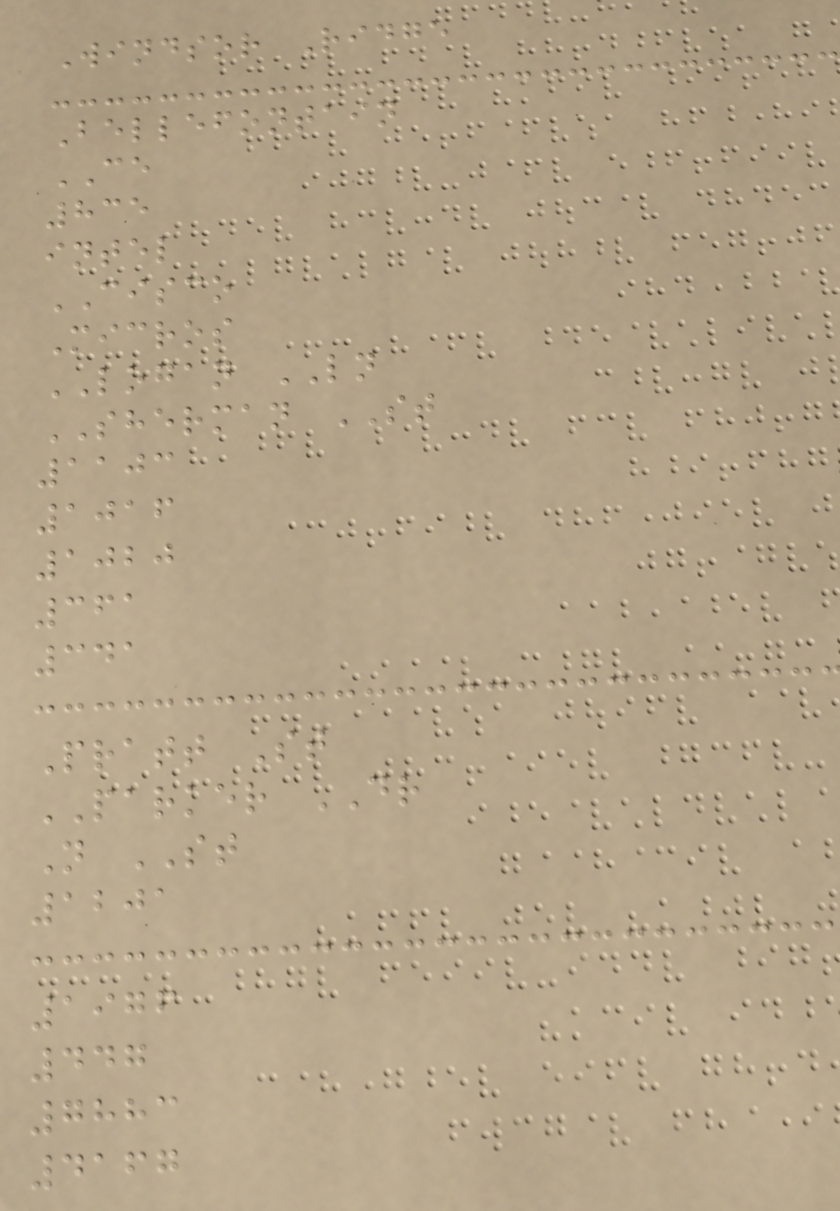Windsor Ridge
Bellefontain
CE
835
intel
CISCO
Micros
LOGAN LN
SHERMAN ST
1103
1016
1020
361
341
Pratt St
PARKER DR
N ST
1201
1976
447
7883
4167
